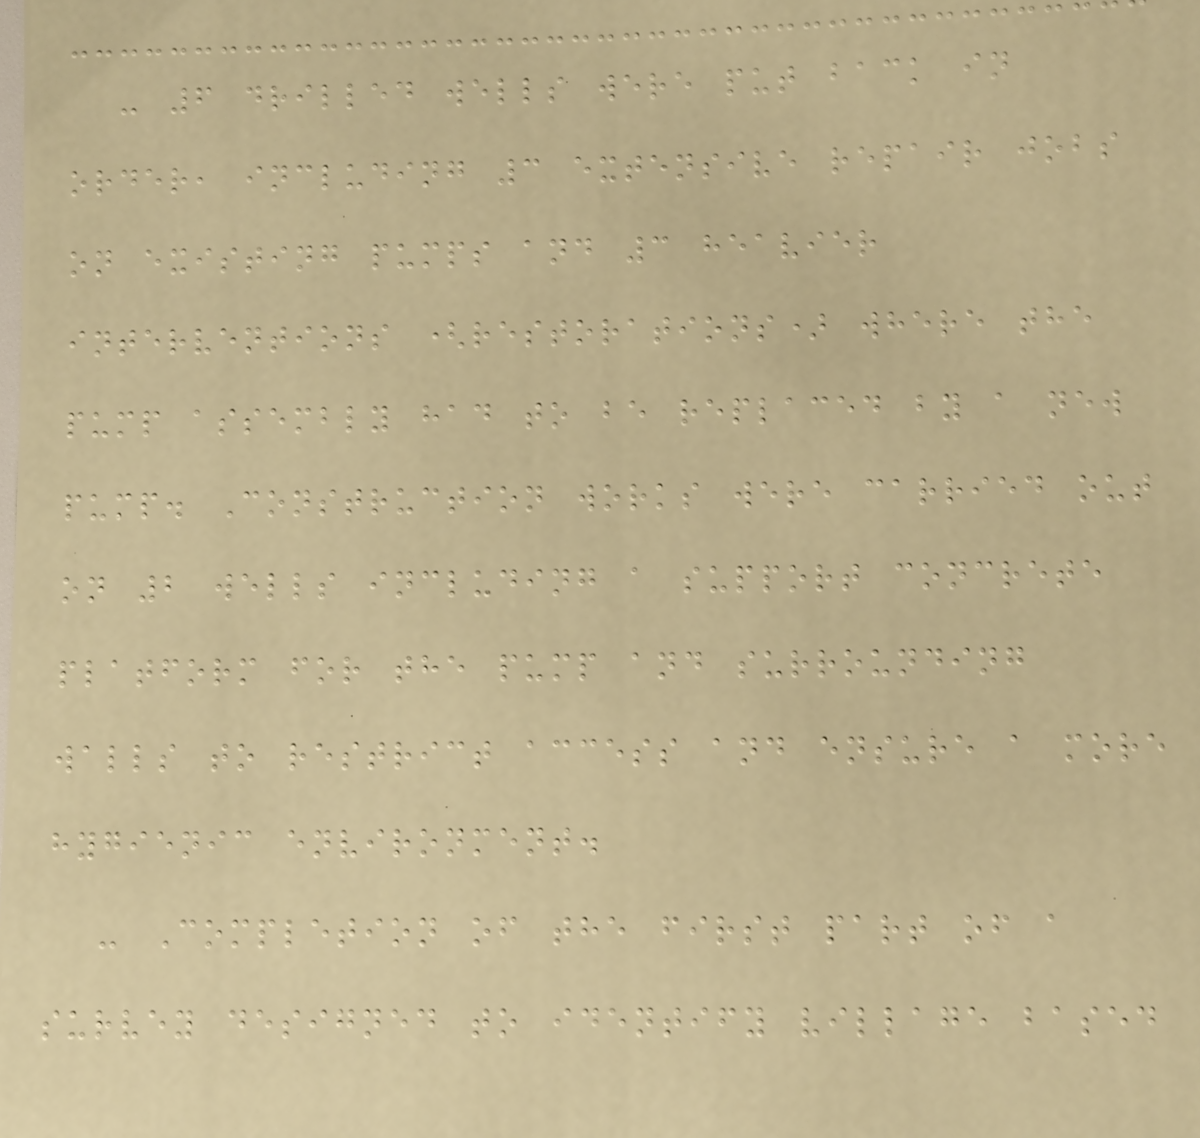- 6 drilled wells were put back in
order, including 3 extensive repair jobs
on existing pumps and 3 heavier
interventions (restorations) where the
pump assembly had to be replaced by a new
pump. Construction works were carried out
on 2 wells including a support concrete
platform for the pump and surrounding
walls to restrict access and ensure a more
hygienic environment.
- Completion of the first part of a
survey designed to identify village based
